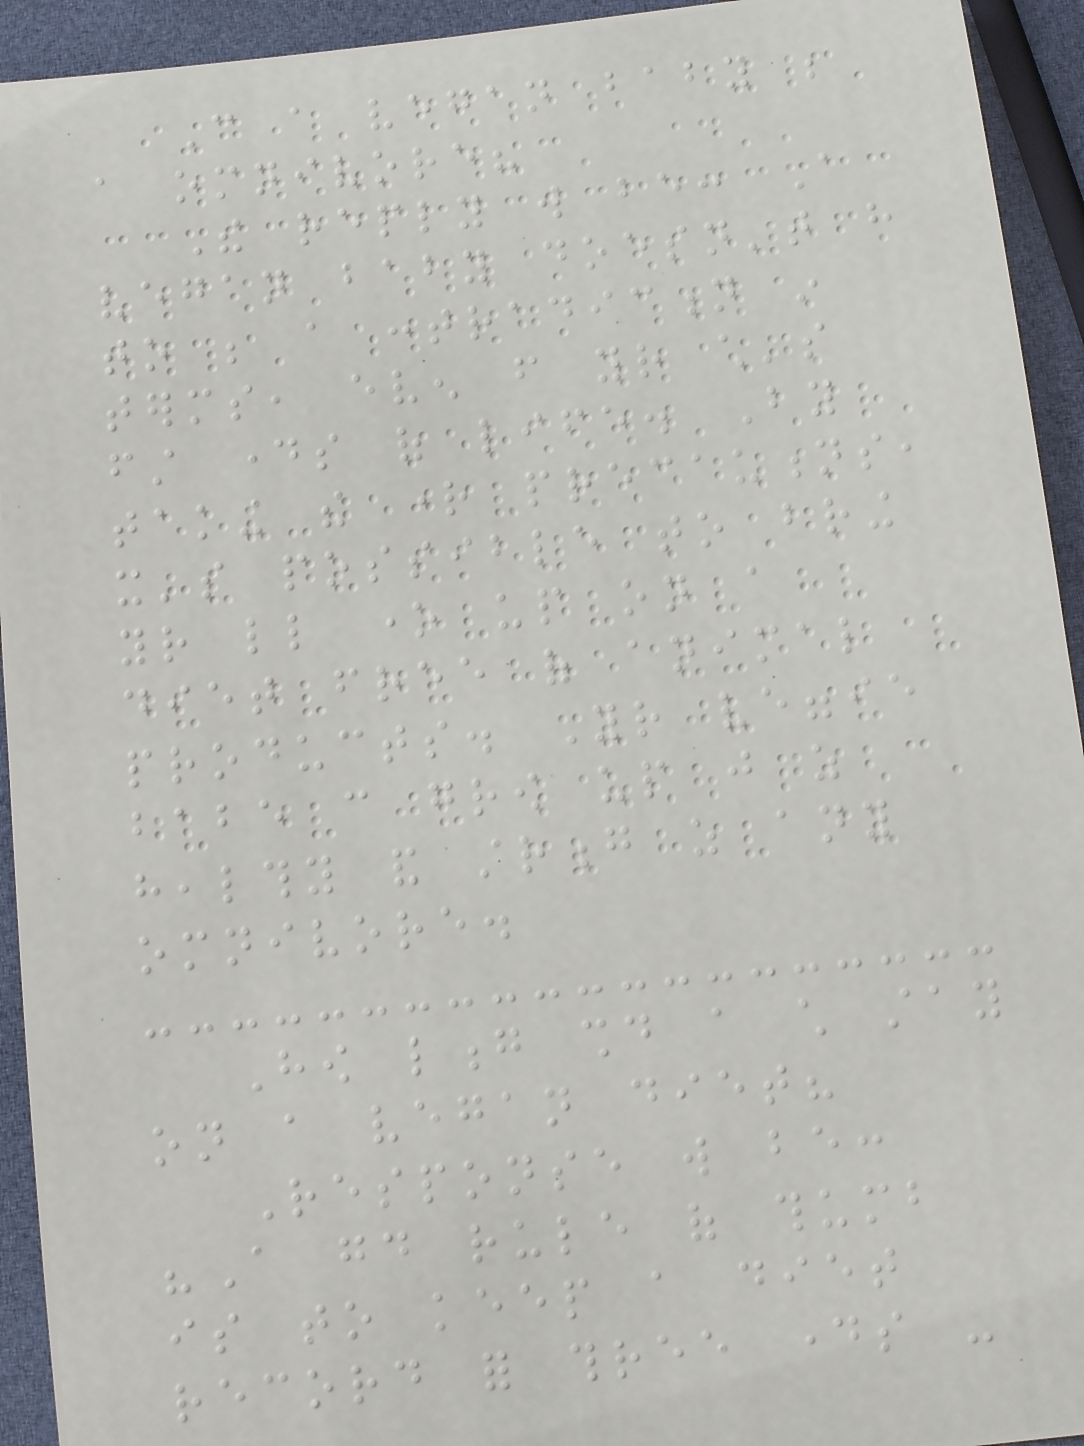Can a vegan baby be
a omnivore?
The reply will be: A
vegan baby doesn't have
to be a contradiction in
terms, even from your child's
first days of life. By
taking the right precautions,
it's possible to bring
your little one up on a
diet free of animal
products. Your veggie
babe can grow up just as
healthy and strong as any
omnivore.
How long should a child stay
on a vegan diet?
Response will be:
"A good rule of thumb
is to keep a diet
record for three days -
